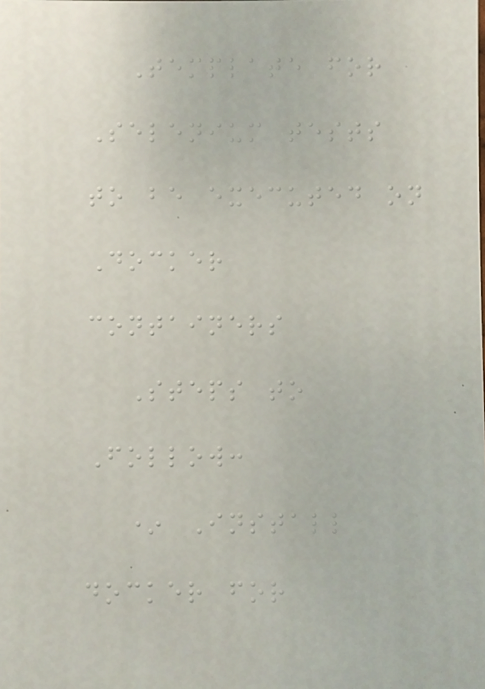Template for
Selenium tests
to be executed on
Docker
containers
Steps to
Follow:
* Install
docker for
